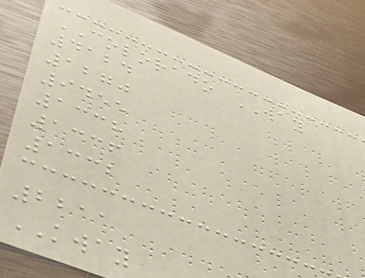COLORADO WAY
4124
1270
9455
1338
1336
1332
2211
KWAY
